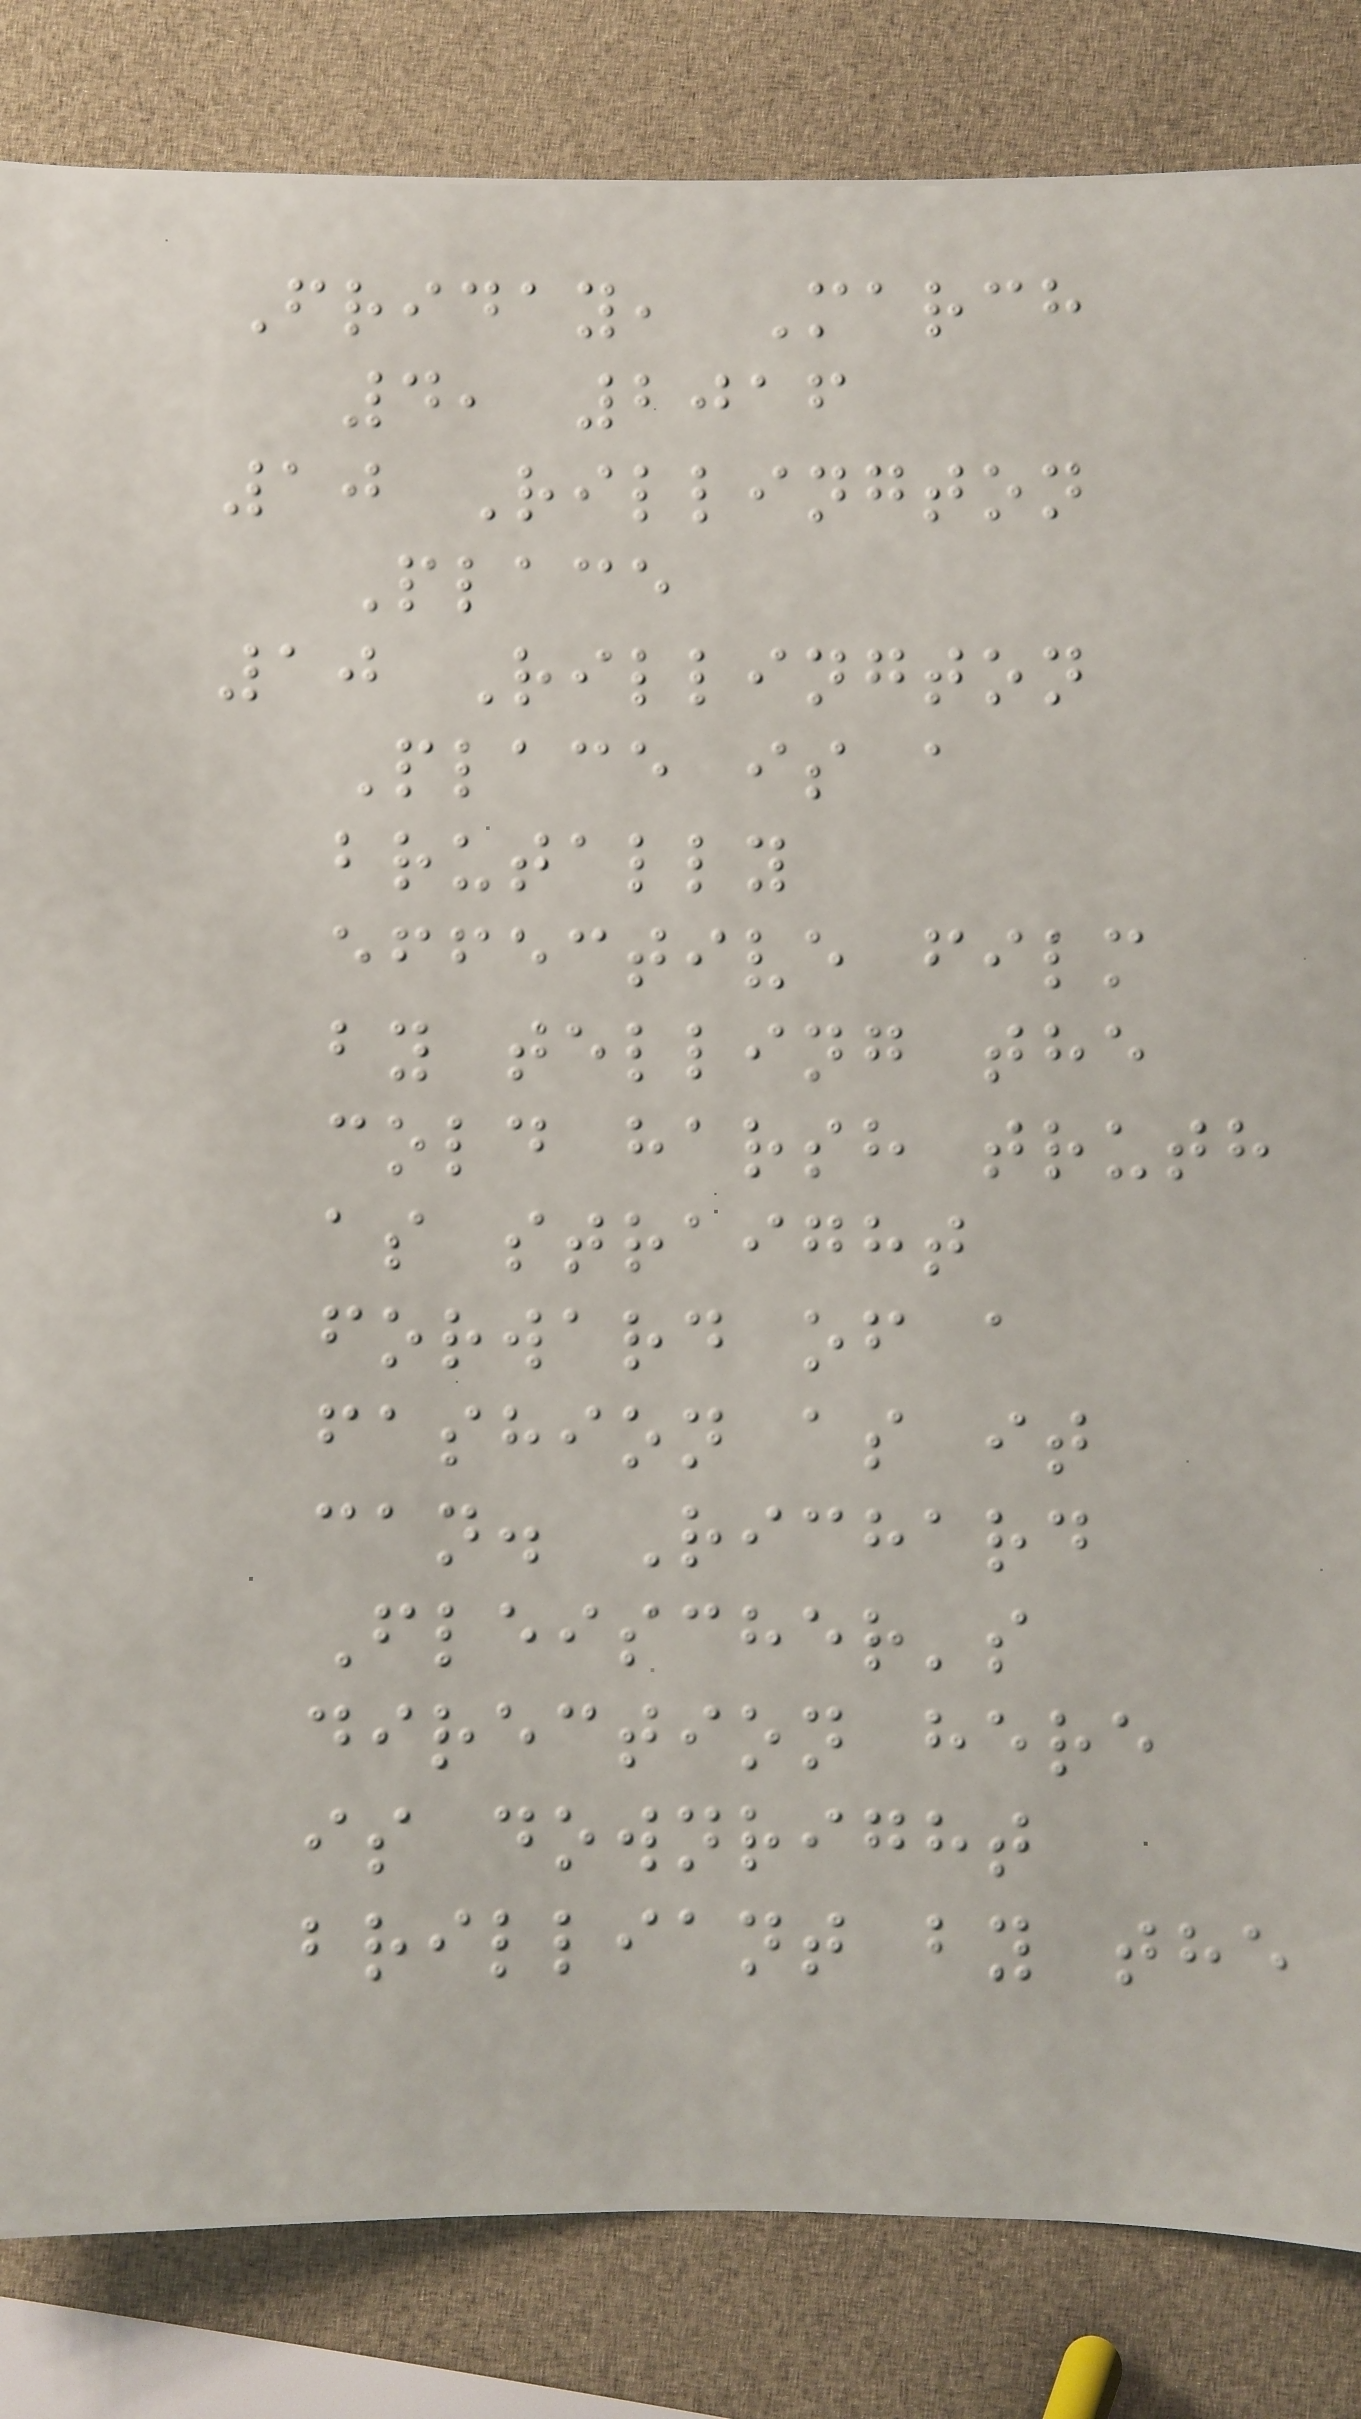Friday, March
4, 2016
10 Rillington
Place
10 Rillington
Place is a
brutally
effective film
by telling the
cold harsh truth
as straight
forward of a
fashion as it
can. Richard
Fleischer's
direction here
is downright
brilliant by the
